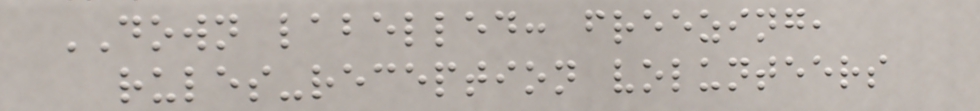DOWN labelled: freezing,
rules-reception volunteers
